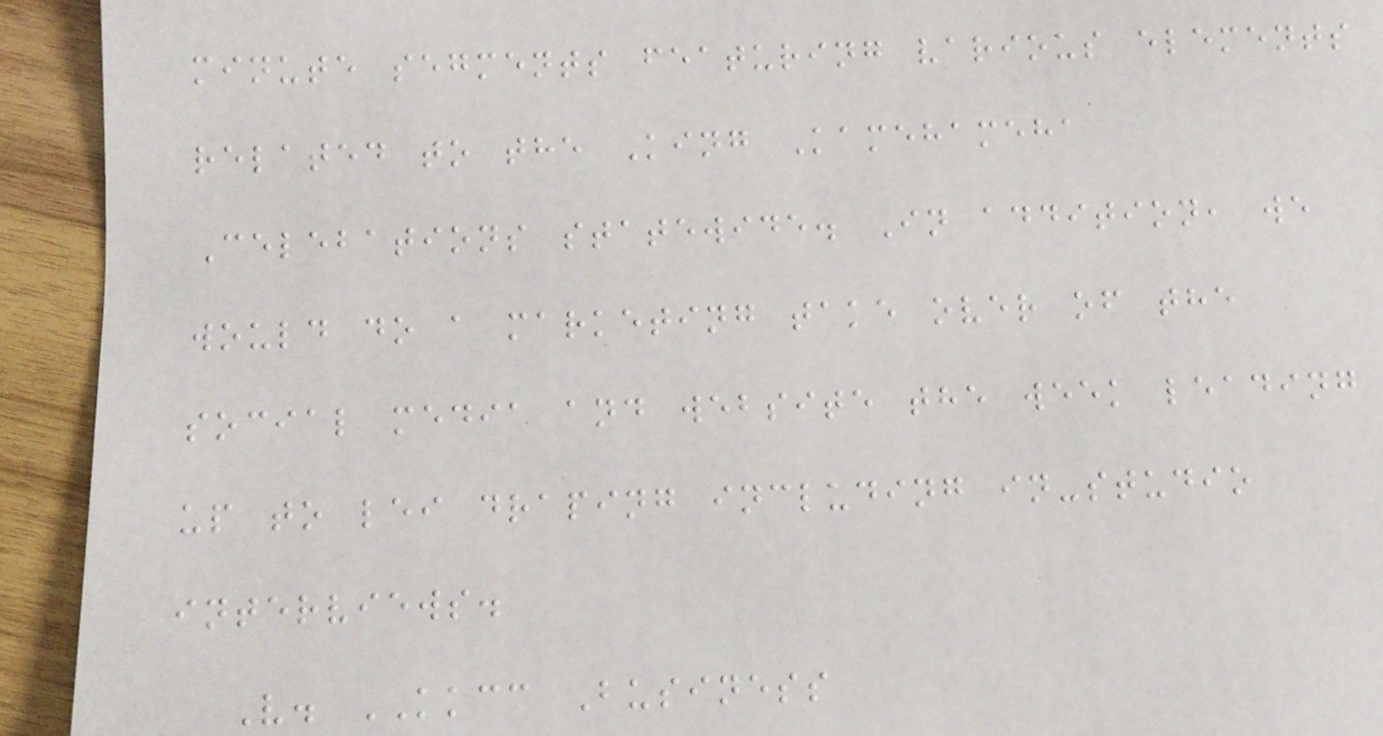minute segments featuring various elements
related to the King Kamehameha
Celebations statewide. In addition, we
would do a marketing take over of the
social media and website the week leading
up to lei draping including in-studio
interviews.
V. KKCC Business
